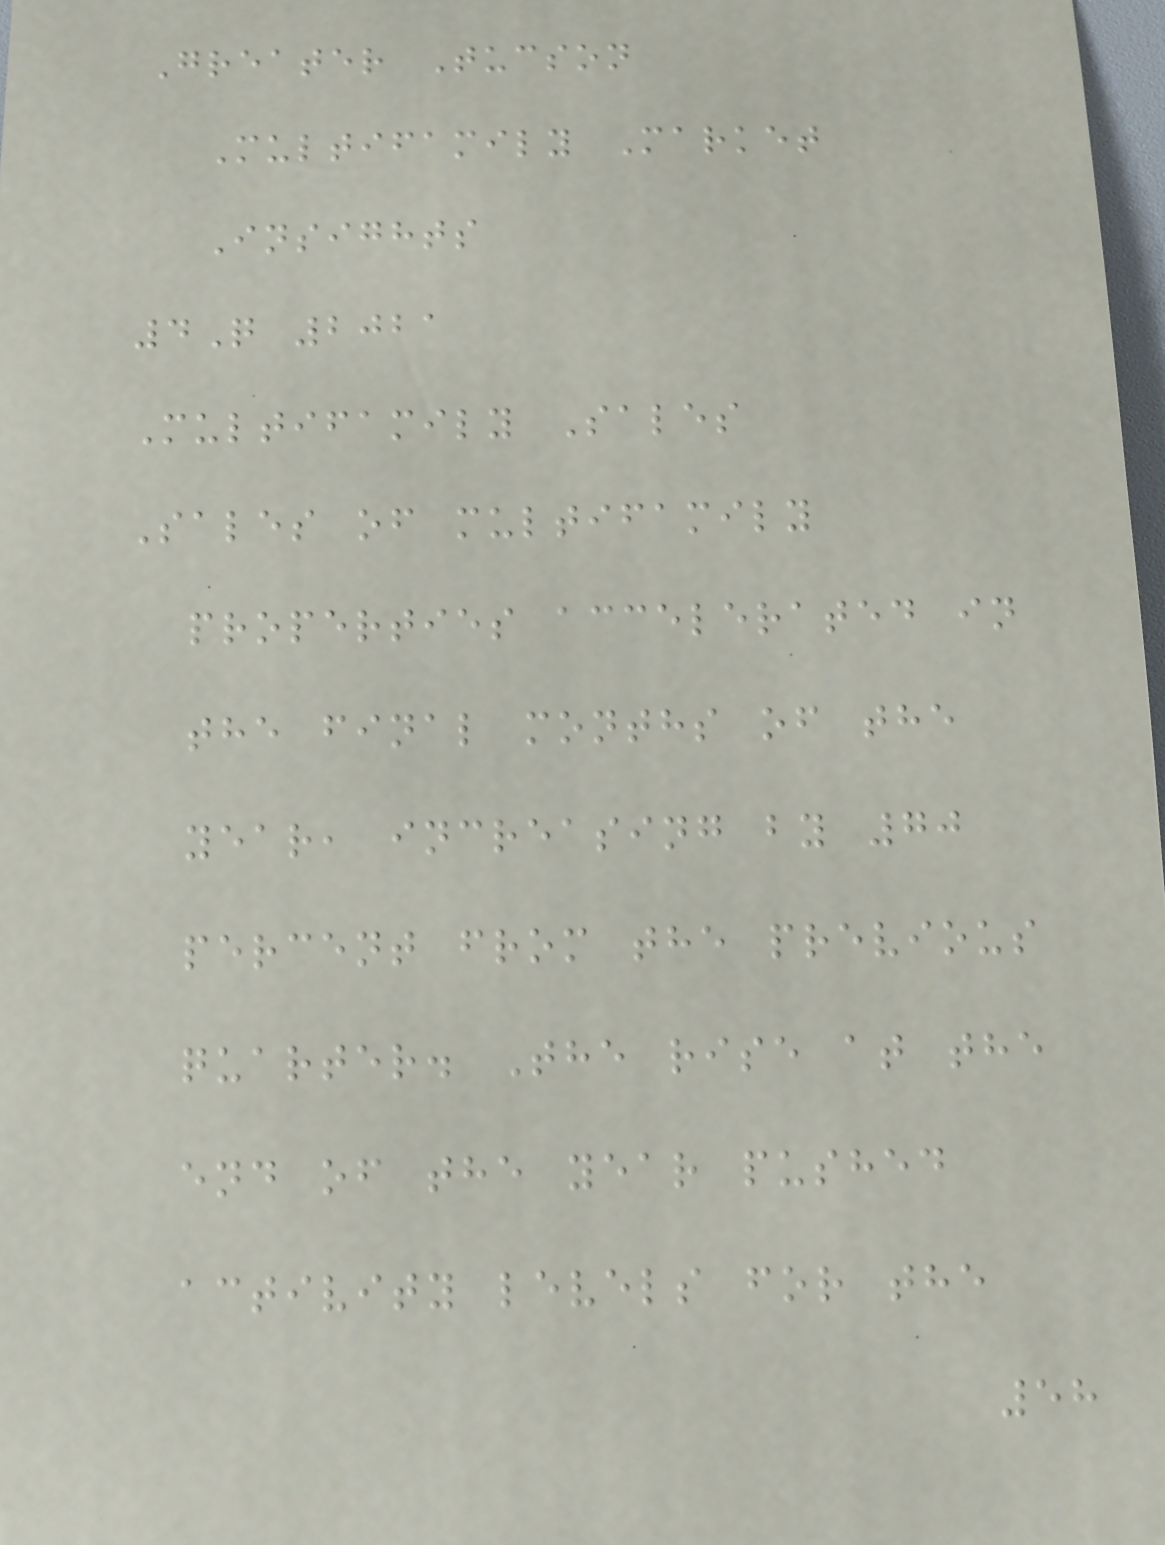Greater Tucson
Multifamily Market
Insights
4Q 2021
Multifamily Sales
Sales of multifamily
properties accelerated in
the final months of the
year, increasing by 70
percent from the previous
quarter. The rise at the
end of the year pushed
activity levels for the
58
